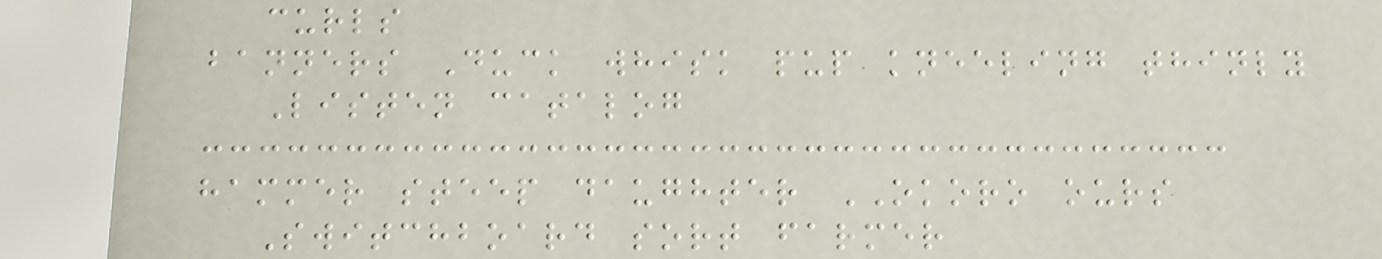curls
banners Duck whisk pup kneeling thinly
Listen catalog
hammer steep daughter OKORO ours
Switchboard sort farmer
